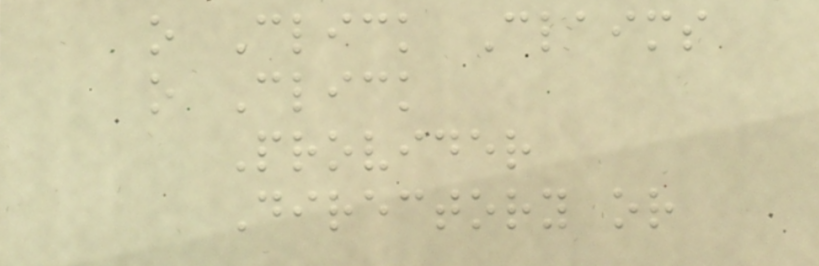o Click Claims
o Click
Provider
Directory or
